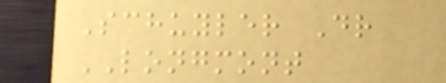Schuyler Dr
LONGMONT
